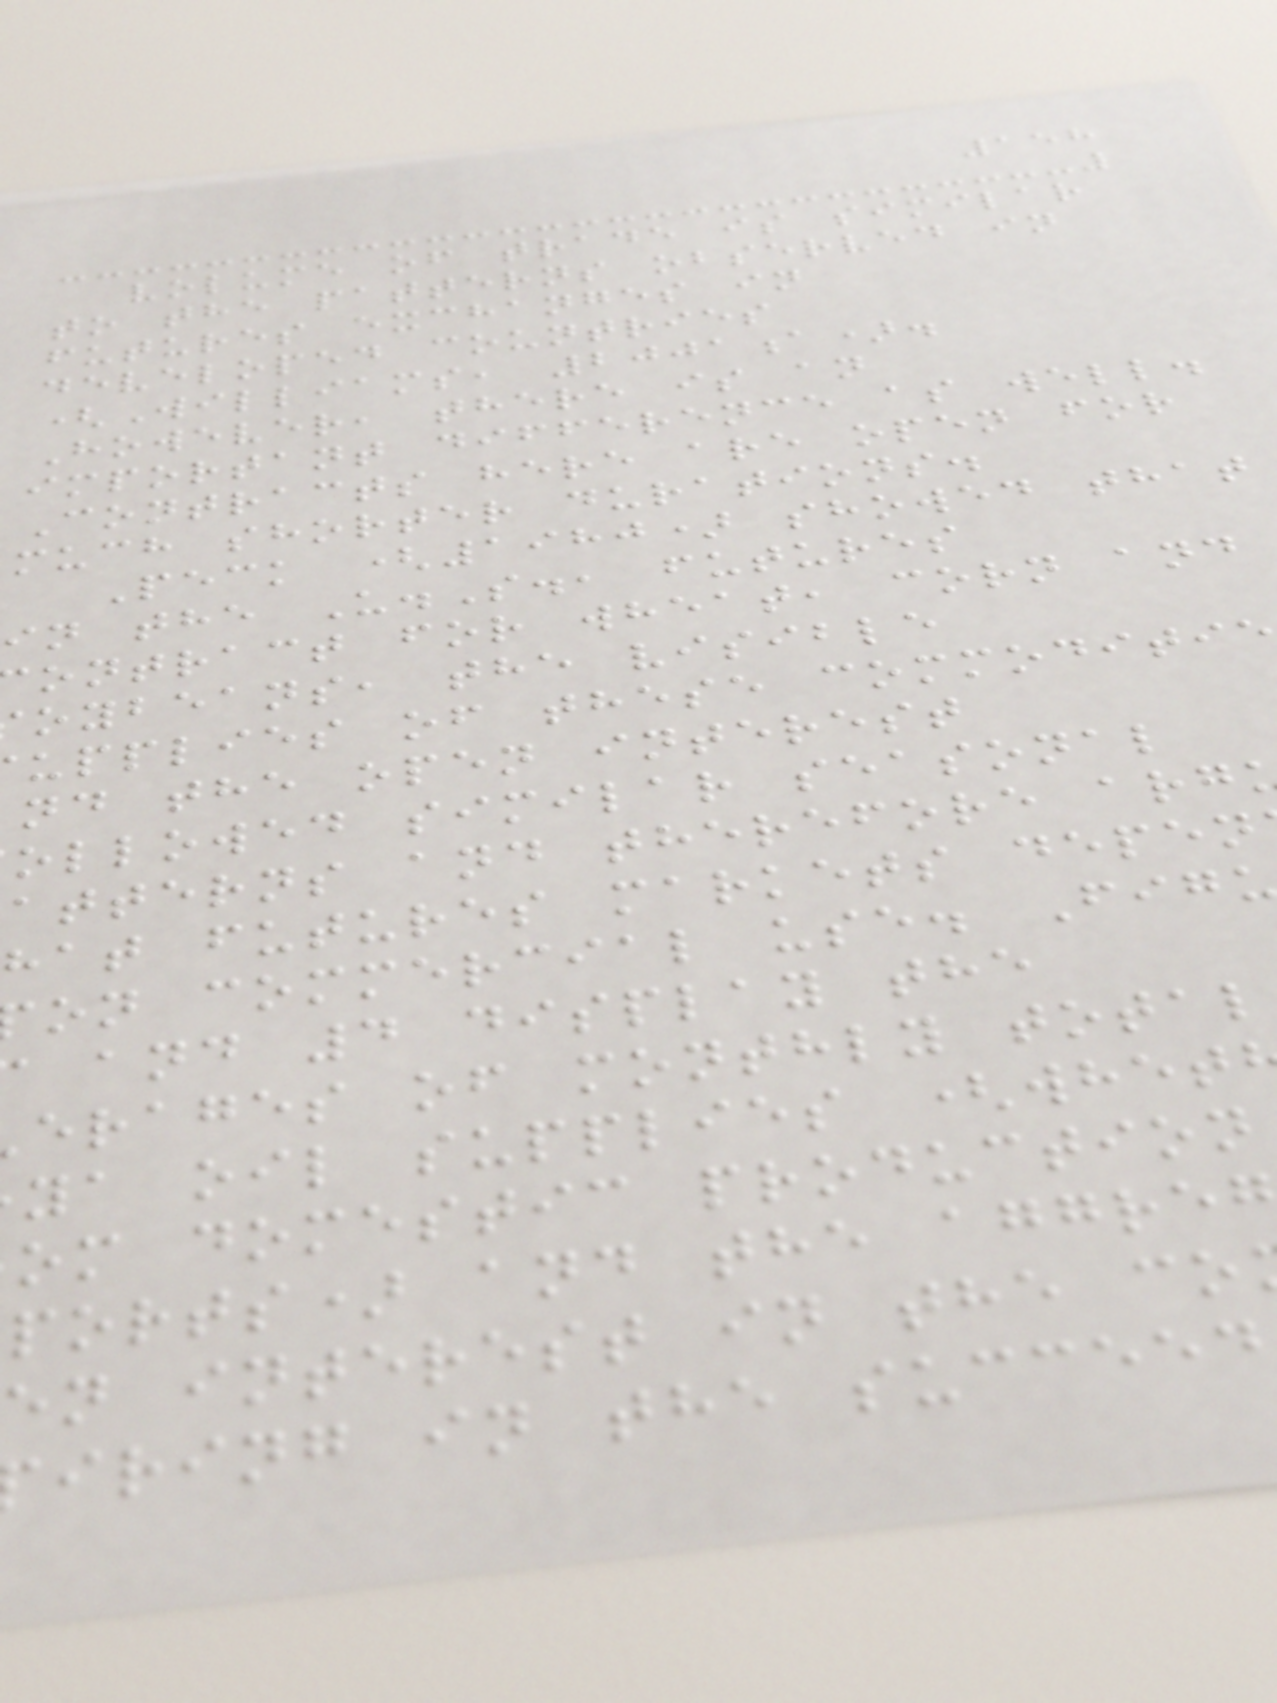158
volume of trade is similar
to the patterns observed in
futures exchanges in
developed countries
(Williams, 2001a).
However, there is an
important difference as well.
Contracts here are open for
much shorter durations.
Peck (1980) showed that
in the U.S., futures
ontract for wheat, corn and
oybeans, the visible
upplies of these commoditie
nd the open interest
ollowed similar seasonal
atterns and therefore arg
hat futures markets depen
on commercial use. Fig
and 4 display the
erages of monthly total
ya oil supplies (whet
om domestic production
ports) and the aggre
en interest in the co
iring in the succeed
